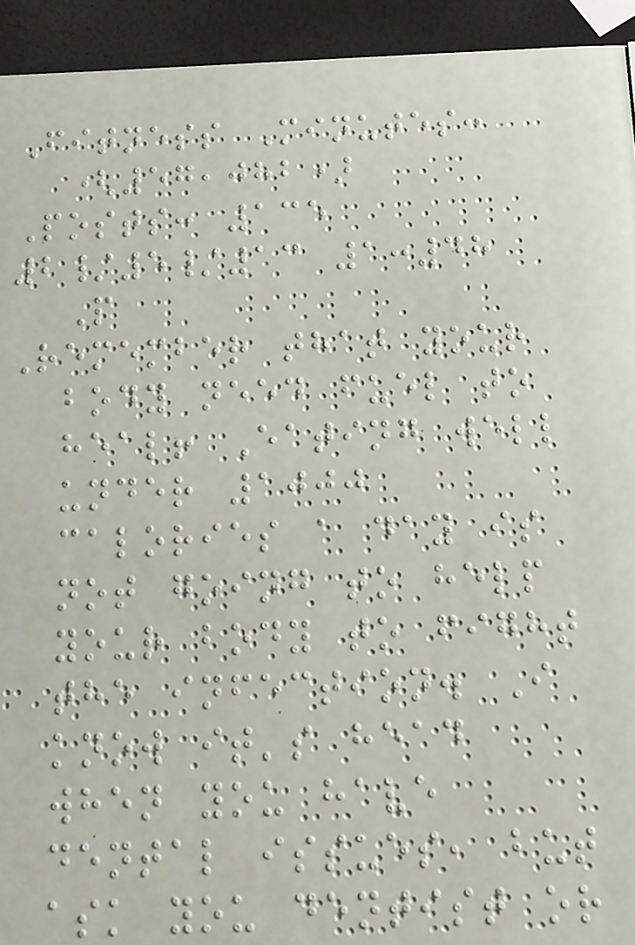Fitness Minutes:
(57,082)
Posts: 135
2/5/13 1:48
P
Remember that your
body need fuel to
heal! Eating well
under 1000
calories a day is
not going to help
your body to fight
the infection. I
know it's head
when you have
dental issues, but
ask you dentist or
